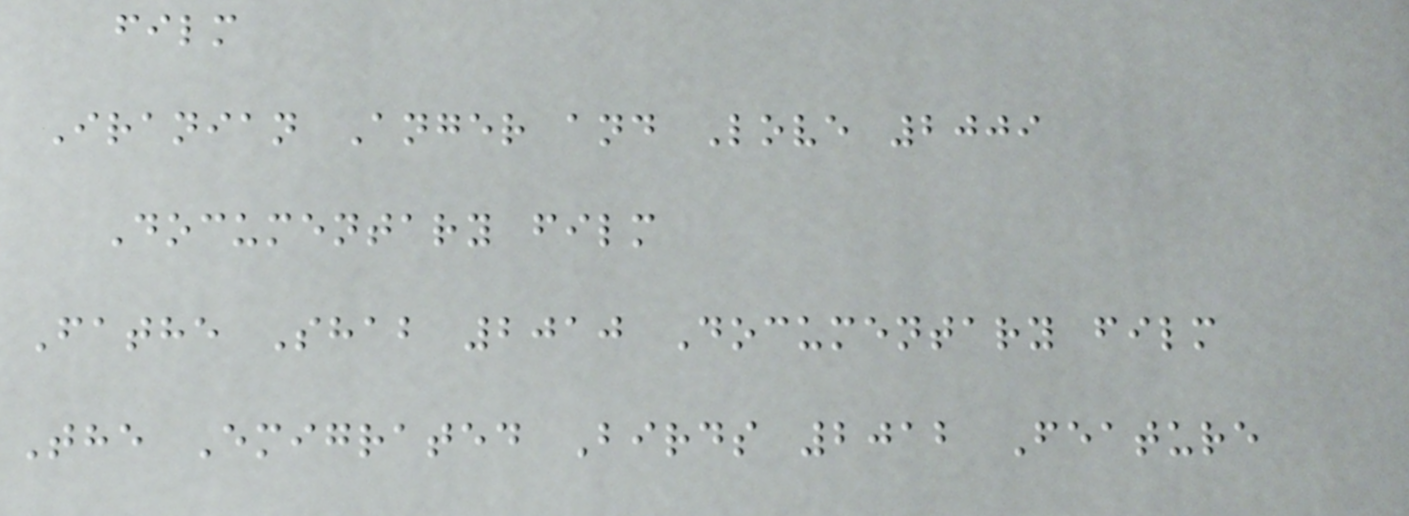film
Iranian Anger and Love 2009
Documentary film
Fathe Shab 2010 Documentary film
The Emigrated Birds 2012 Feature
